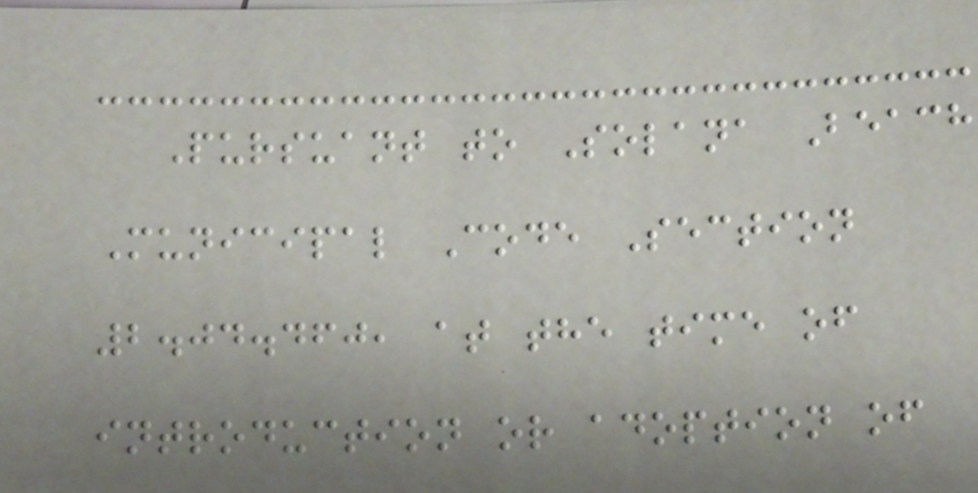Pursuant to Solana Beach
Municipal Code Section
2.04.460, at the time of
introduction or adoption of
